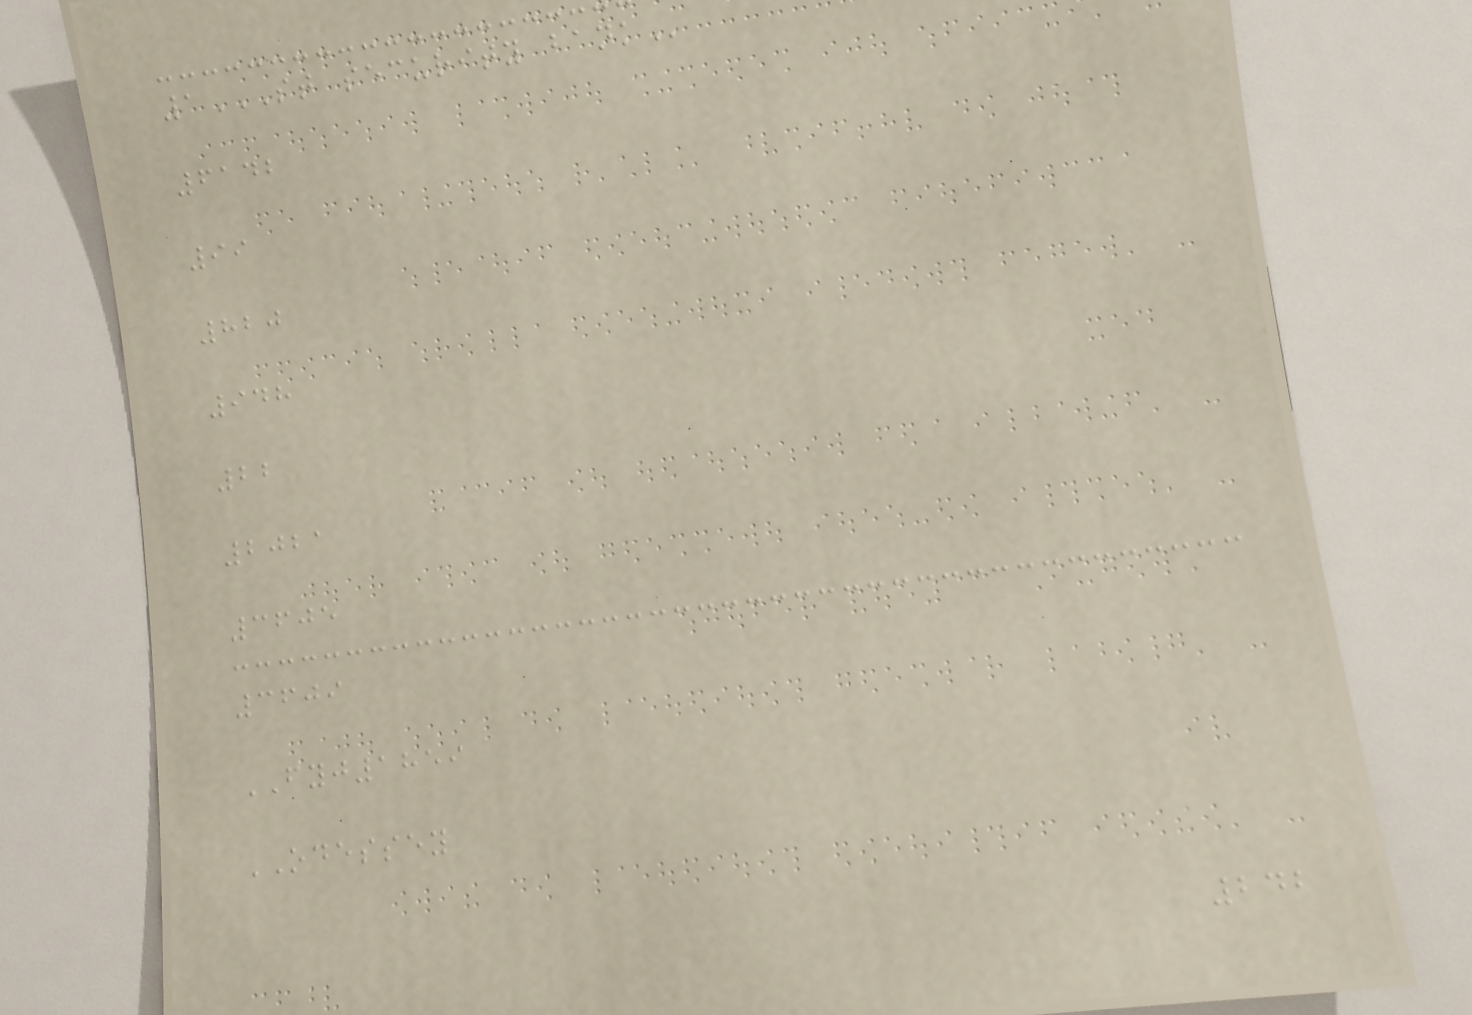1ST SECURITY BANK
6142
99
820
948
22
2021
3605
3609
FYJ1859
ODESSEY
242
